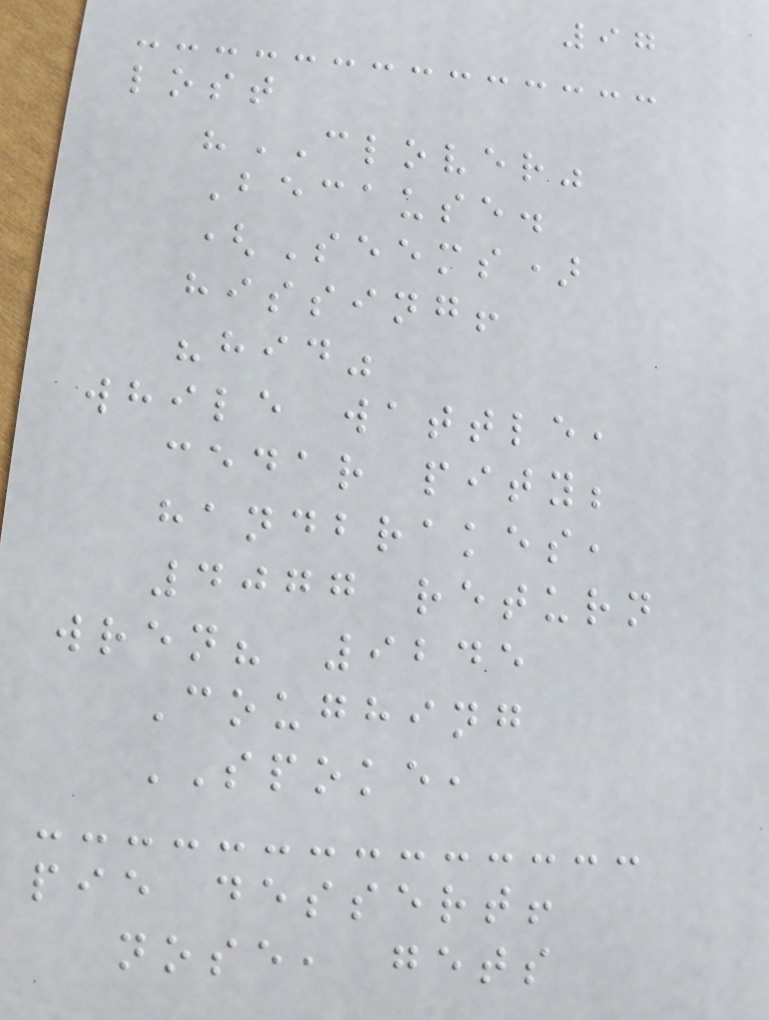97
lost
"CLOVER"
Because.
(Seems)
hissing!
"hid"
while wattle,
cedar pity;
handbrakes,
4077 return
wren? 9245
Coughing
SPOKE,
pie dessert!
nose, gets
